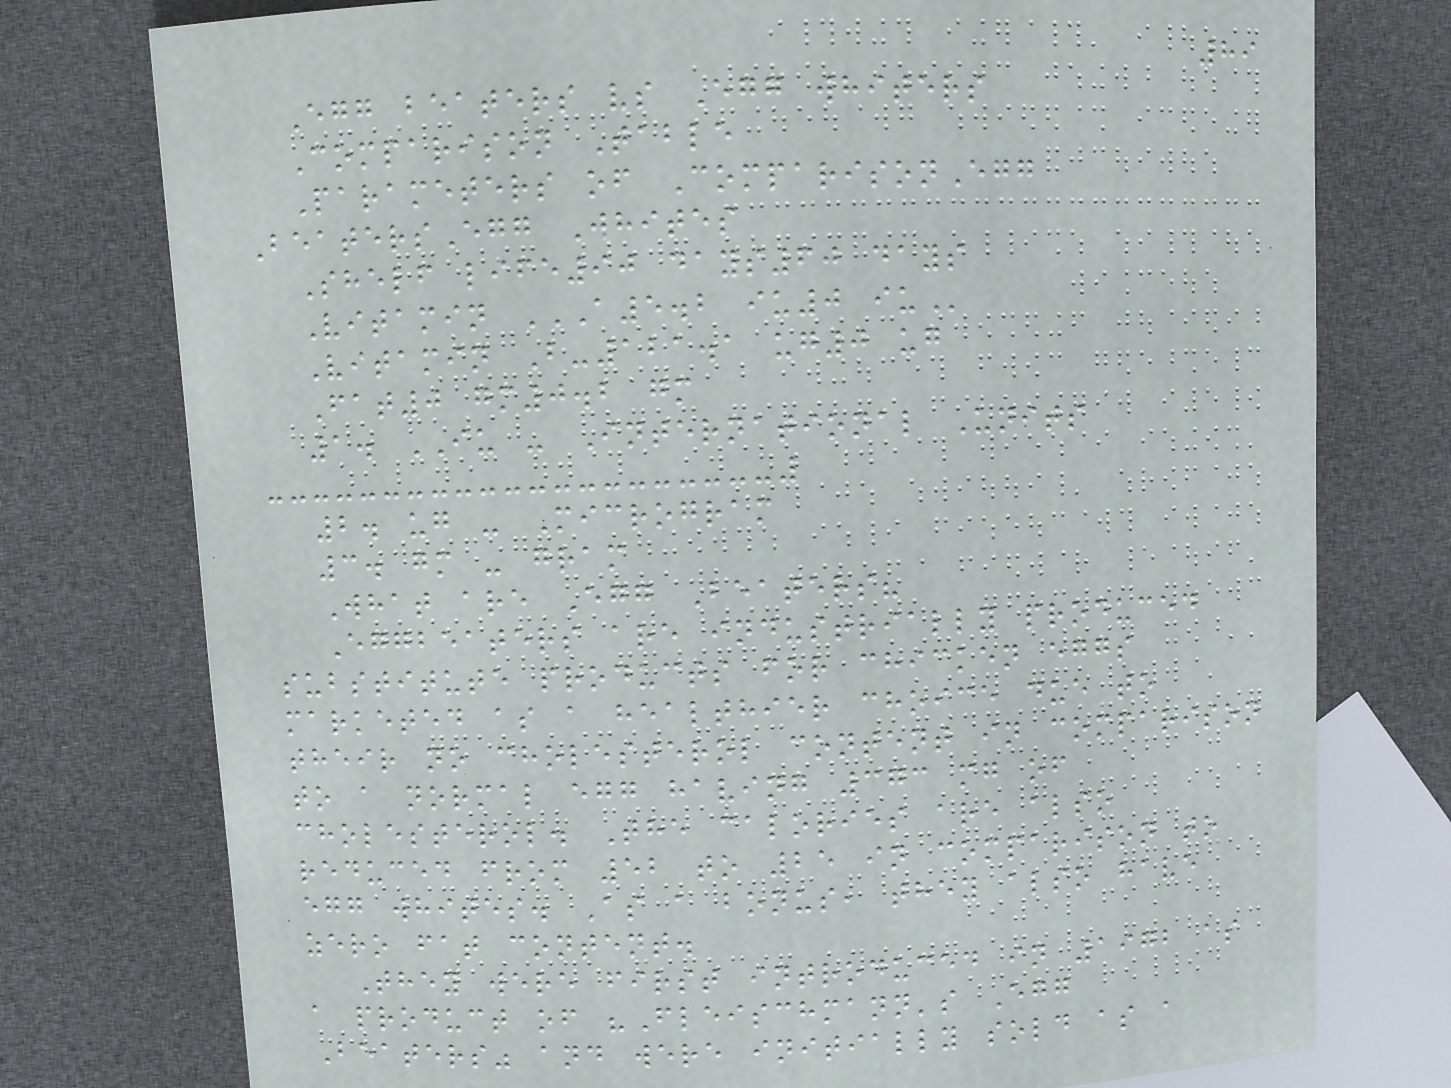89
Egg beaters vs Egg whiters
Comparison Table
Parameters of ComparisonEgg
BeatersEgg Whites
Shelf life90 days60 days
Vitamin A5.2 IU0 IU
Vitamin B-121.1 ug0 ug
Fat0 gm0.2 gm
1. IU - International Units
2. ug - Microgram
3. gm - gram
What are Egg Beaters?
Eggbeaters are industrially produced
substitute products for chicken eggs
marketed as a healthier choice due to
their no cholesterol content in comparison
to a normal egg having 373 mg of
cholesterol. The calories are also
reduced from 52 to 25 in comparison to
egg whites. As a bonus, they also have
zero fat content.
They were first introduced in 1972 as
a product of "Fleischmann's Egg
Beaters" and were initially sold as a
